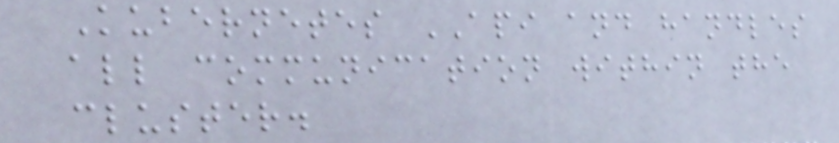Kubernetes API and handles
all communication within the
cluster.
